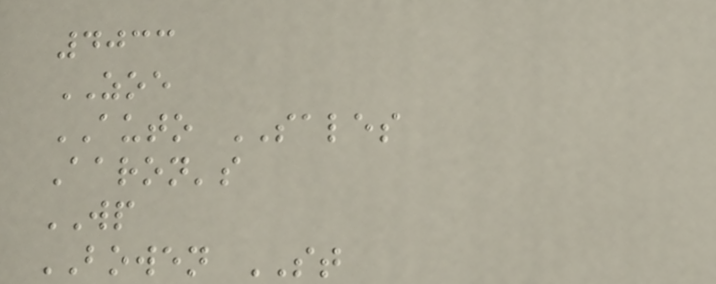4033
ZOE
AUTO SALES
Aaron's
WP
BOWEN ST
